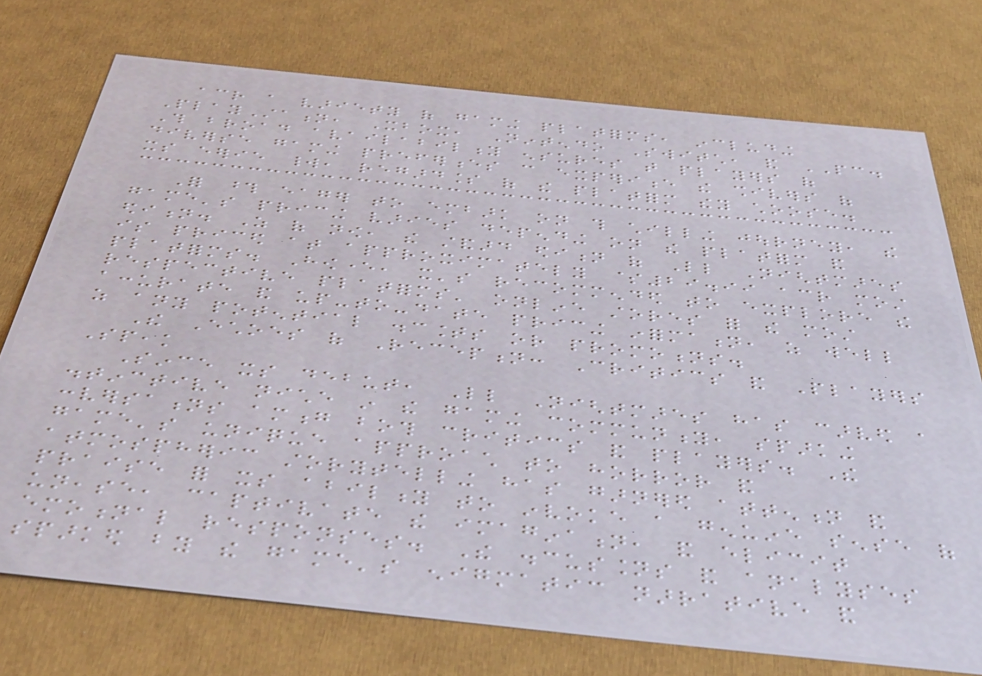across a variety of gaming platforms, including
PlayStation, Xbox, Nintendo Switch, and PC.
This broad availability ensures that players of
diverse gaming preferences can experience the shivers of
its eerie world, regardless of the platform they choose.
For those eager to embark on this chilling journey, the
game's pricing varies depending on the platform and
edition. As of now, the standard edition of Little Nightmares
is priced at approximately $29.99 across most
platforms. However, it's recommended to explore the
respective platforms' online stores for the most
accurate and up-to-date pricing information, as well
as any potential discounts or promotions.
The Echoes of Reception: Critics and Players
Speak
Since its debut, Little Nightmares has carved a
distinctive niche in the gaming community, sparking
conversations among both critics and players. The
game's unique approach to horror and
atmospheric storytelling has garnered attention and
praise for its ability to invoke a genuine sense of
unease, captivate the imagination, and elicit
emotional responses. The discussions and analyses
sparked by the game's enigmatic narrative and
